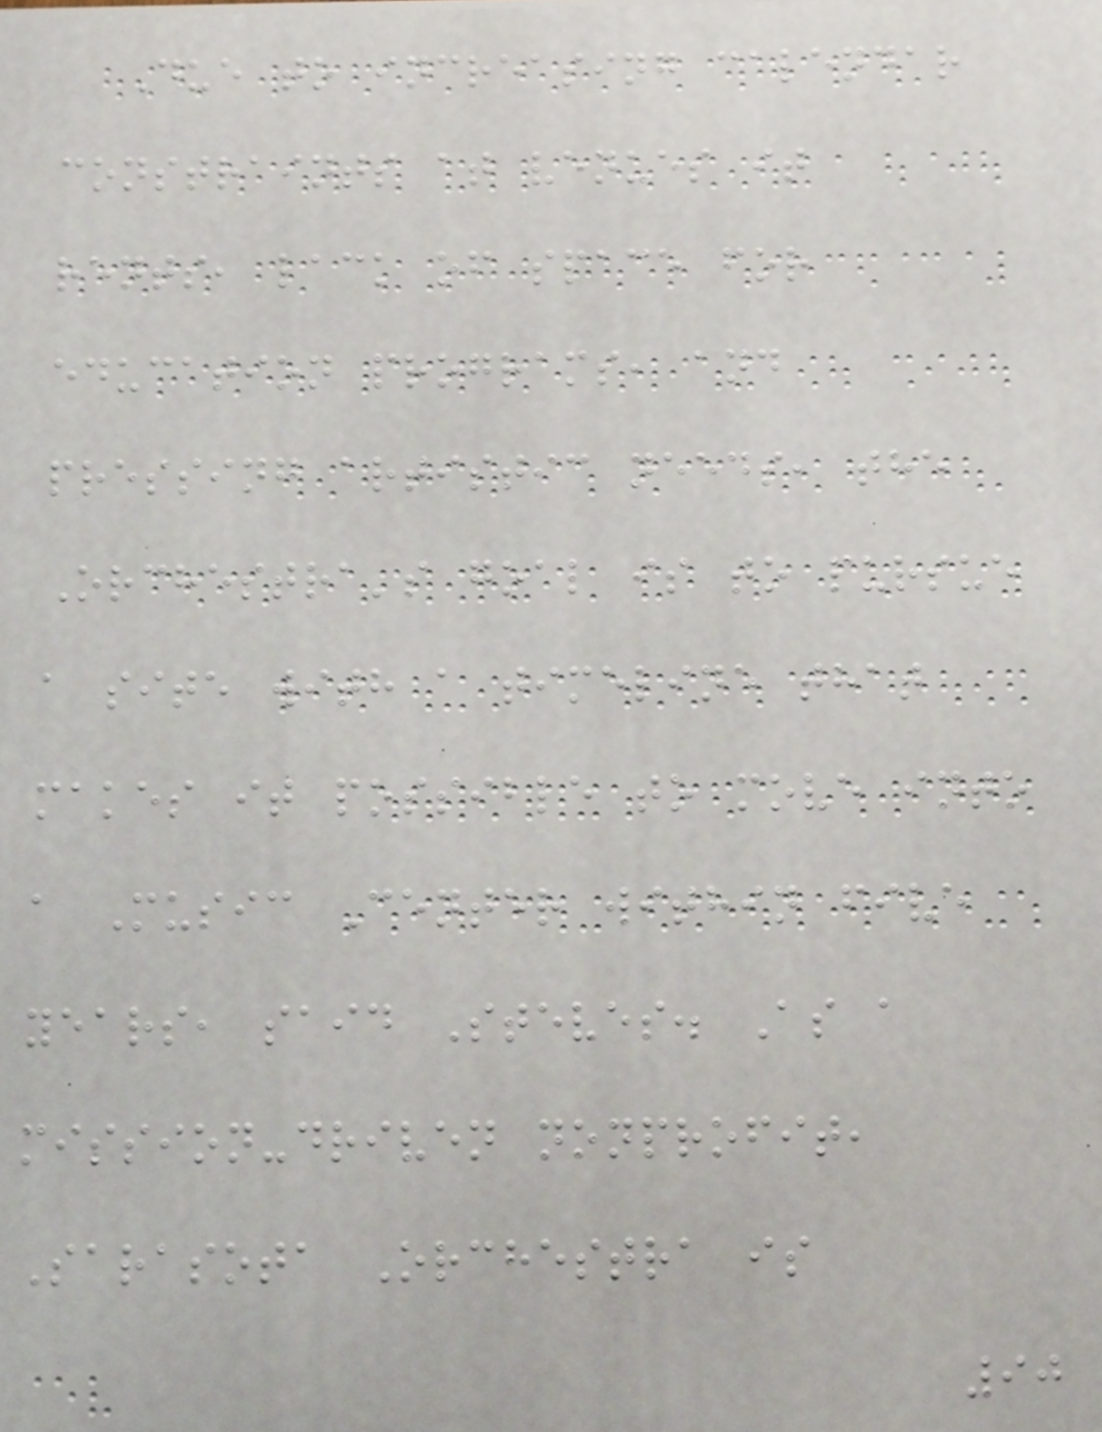Due to increasing calendar
constraints at venues it
rents, lack of space for
education programs, and
pressing artistic needs, the
Orchestra's goal is to pursue
a site with a timeline that
makes it possible to move into
a Music Center within five
years, said Steves. As a
mission-driven nonprofit,
Sarasota Orchestra is
90
